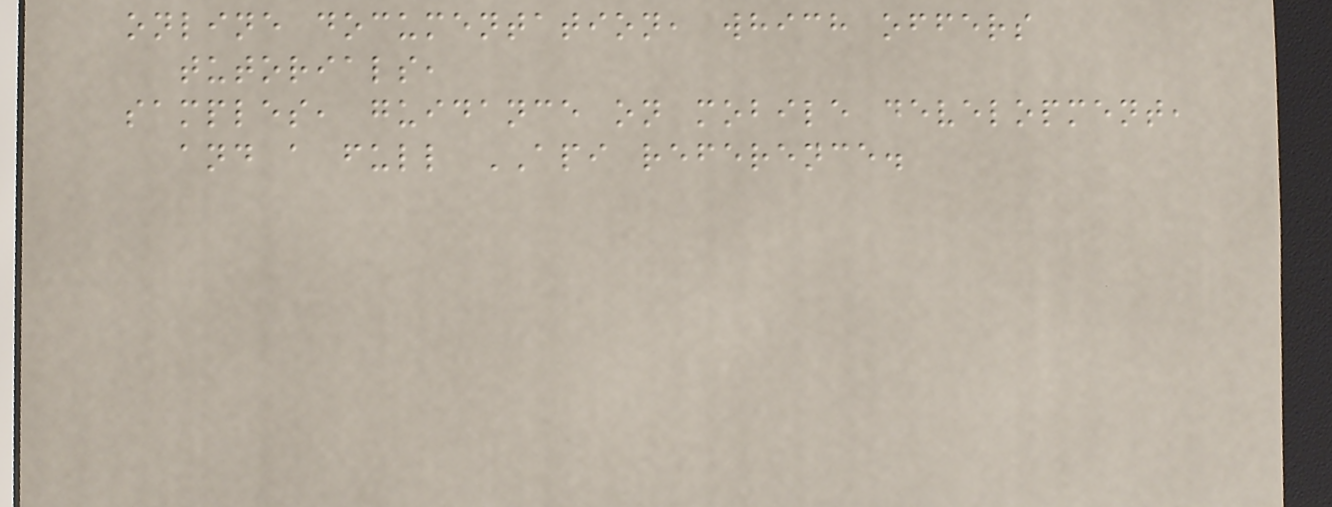online documentation, which offers
tutorials,
samples, guidance on mobile development,
and a full API reference.
